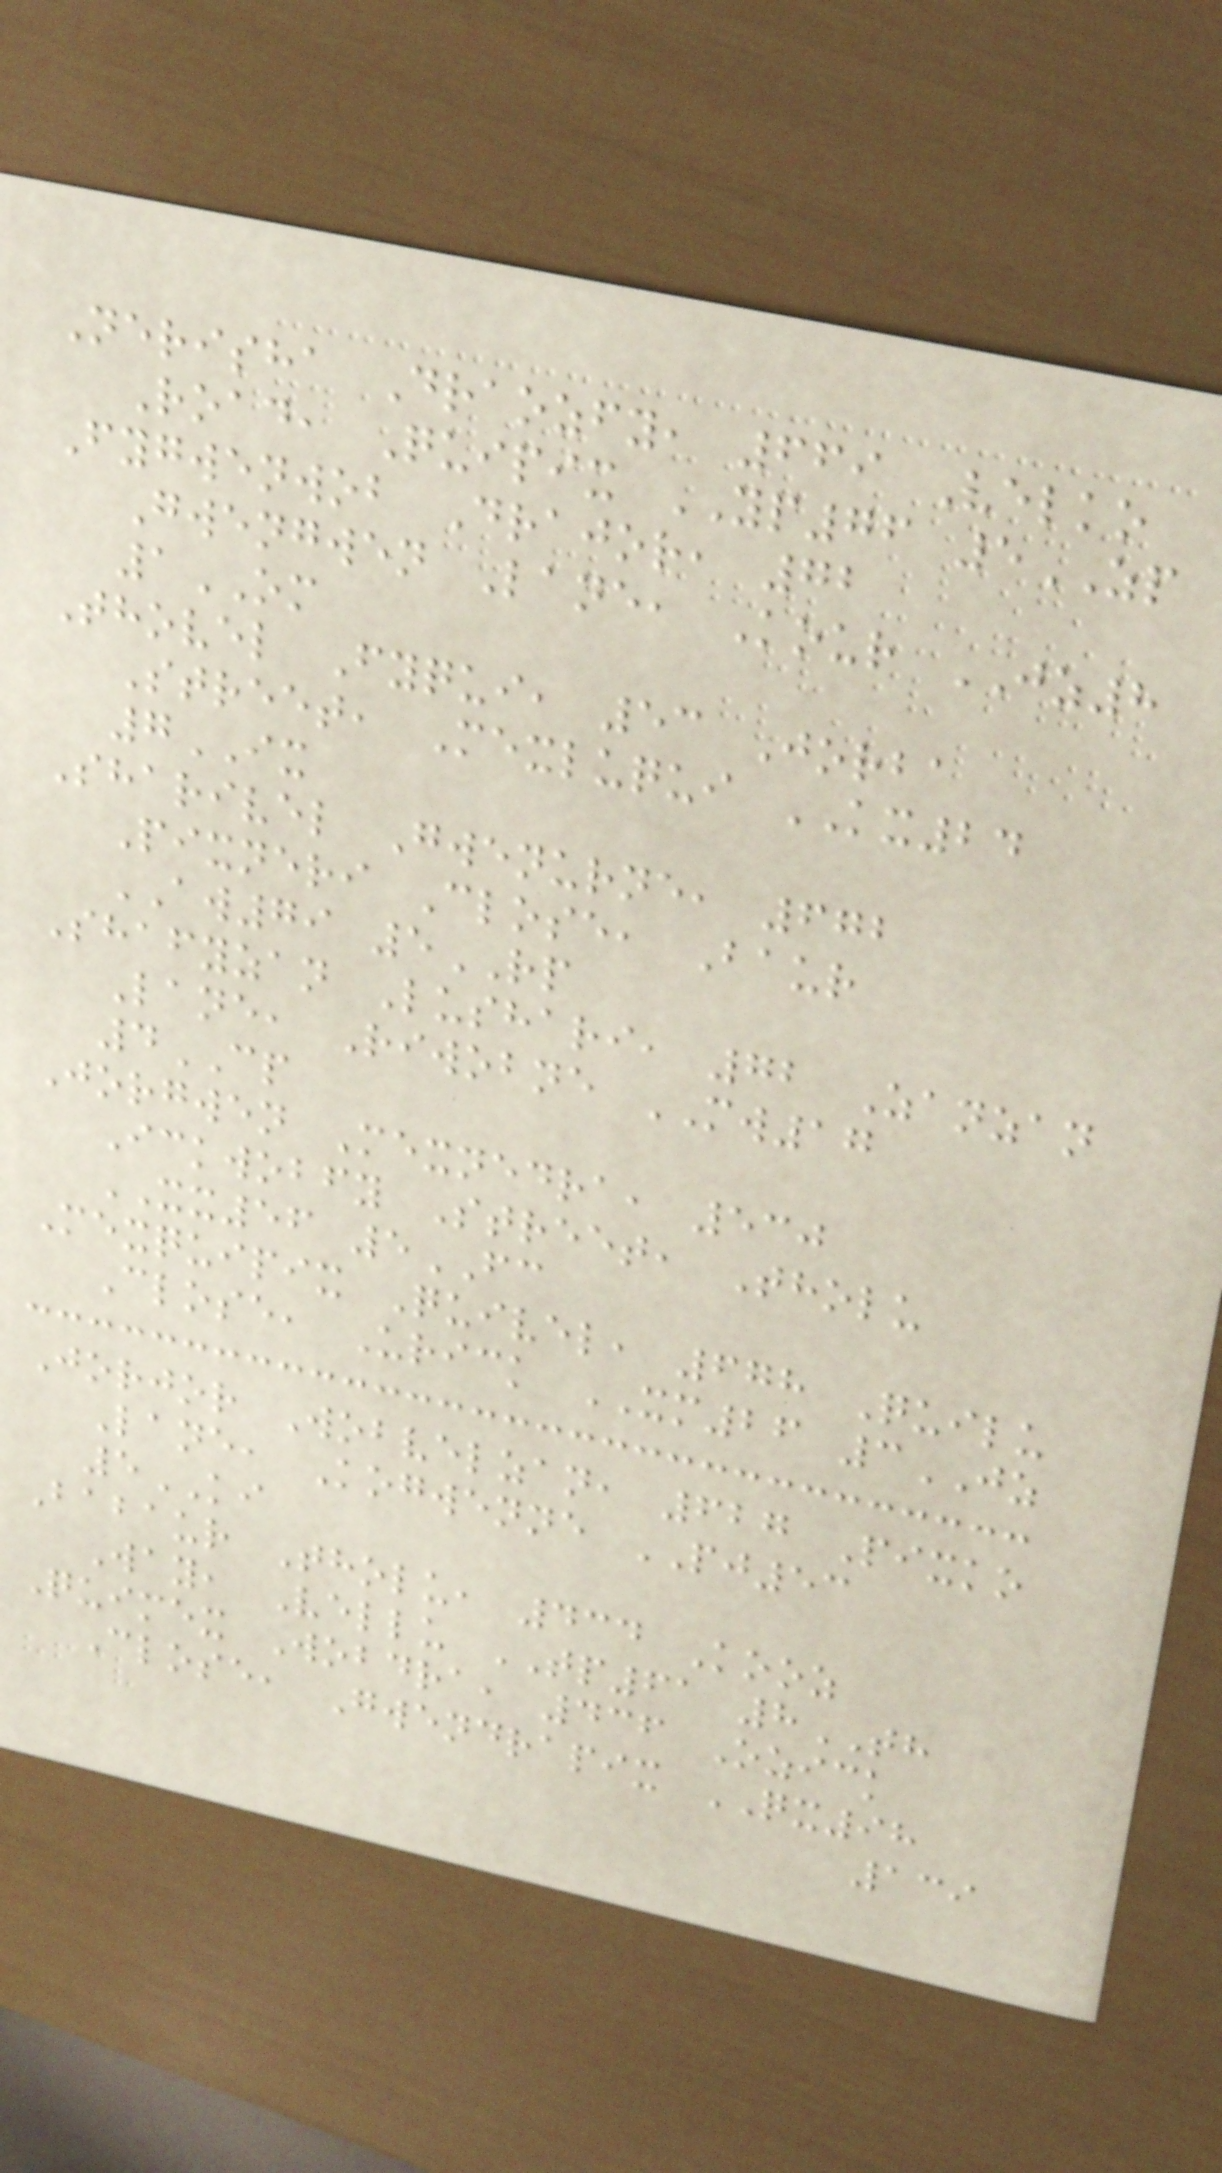Nerisha Draozfy, 669 Velko
Road, Quipix YP76 5ZP
Fygwenwob Drajor, 72
Gwengwen Lane, Kour JZ8
1OM
Thovel Fyqui, 53 Jorba
Street, Mexluqui KX24
7IX
Sharivel Gwenurne, 672
Pixneri Close, Baur
AW79 5RP
Shafyzan Lushari, 72 Zanzan
Lane, Riwobne MW17
4CP
Jorgwen Mexnedra, 530
Ickwobfy Street, Tholu
XX56 5FC
Mexquipix Quivel, 678 Quilu
Close, Urick XM26 3JZ
Jorjor Wobvelzan, 627 Pixko
Lane, Kogwenne PJ53
5KI
Babaur Tholu, 434 Kooz
Way, Vellu TP61 8TH
Quimex Wobdra, 436 Ozick
Close, Gwendrapix QX98
139
